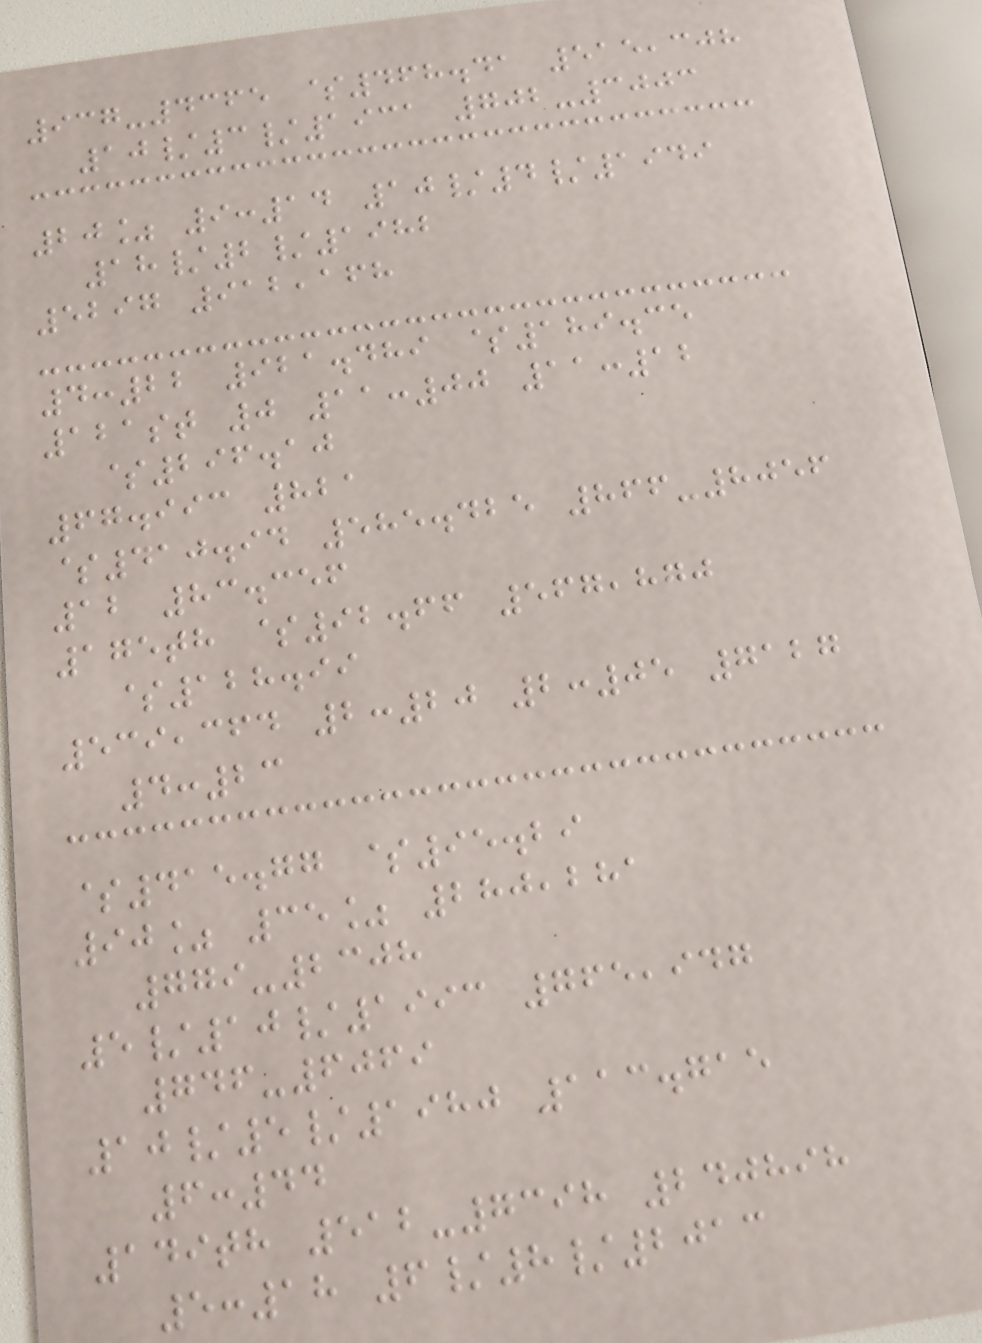937-4365 $468.41 515,308
10/3/1931 702-3003
20% 9:14 10/4/1949
18/2/1982
5297 912,168
4:22 921.489 $189.35
121st 0 11:00 11:12
$296.10
67.993 821
$410.94 585.425 866-8056
12 83.356
175th $92.66 567,870
$128.99
539,364 2:20 2:05 7127
4:23
$415.77 $95.29
90% 35% 280,281
779-2308
5/10/1993 765,947
746-6069
10/5/1980 113.715
6:44
149th 512-7398 240898
5:18 6/8/2013
